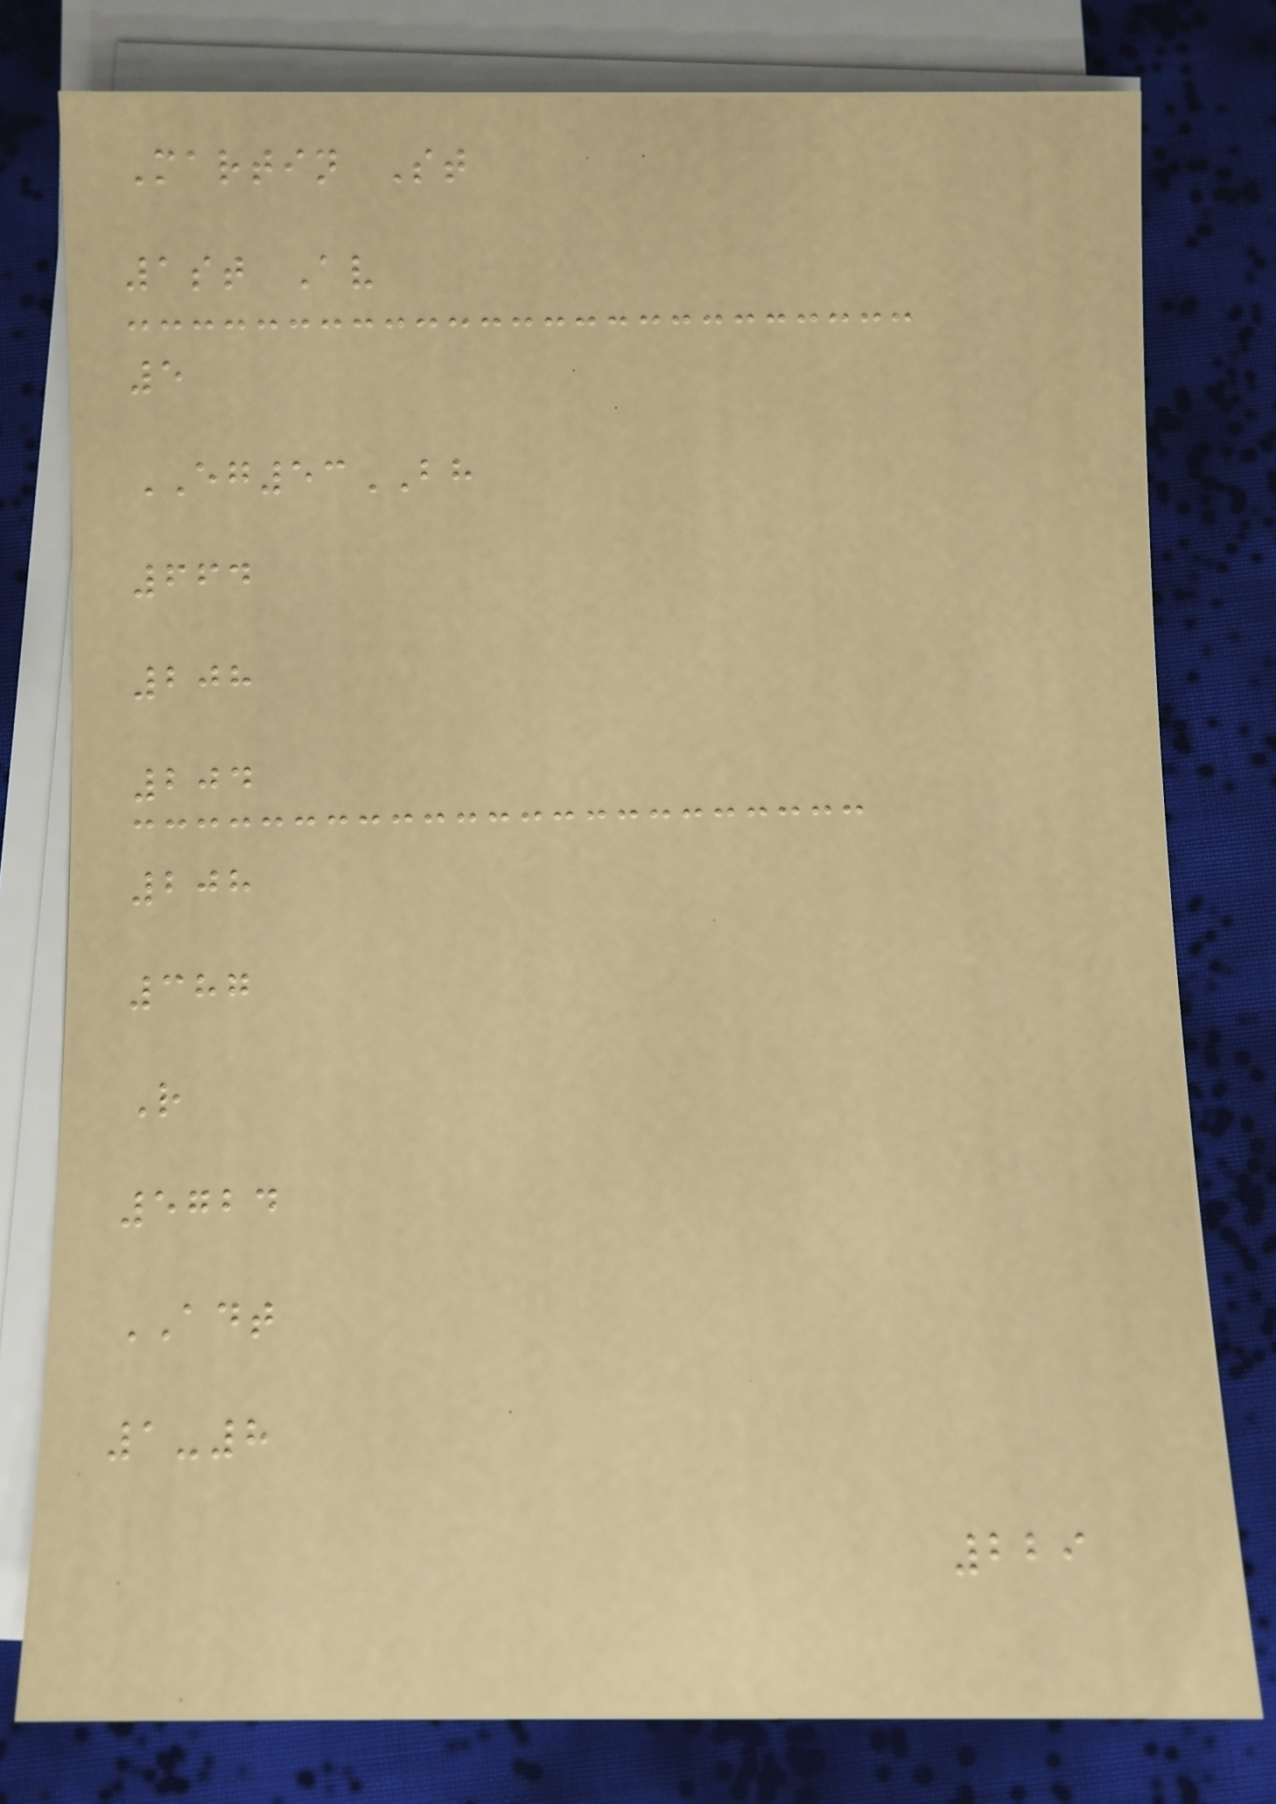Martin St
1st Av
5
EG53BH
664
208
204
208
387
R
5724
ADT
1-8
229
